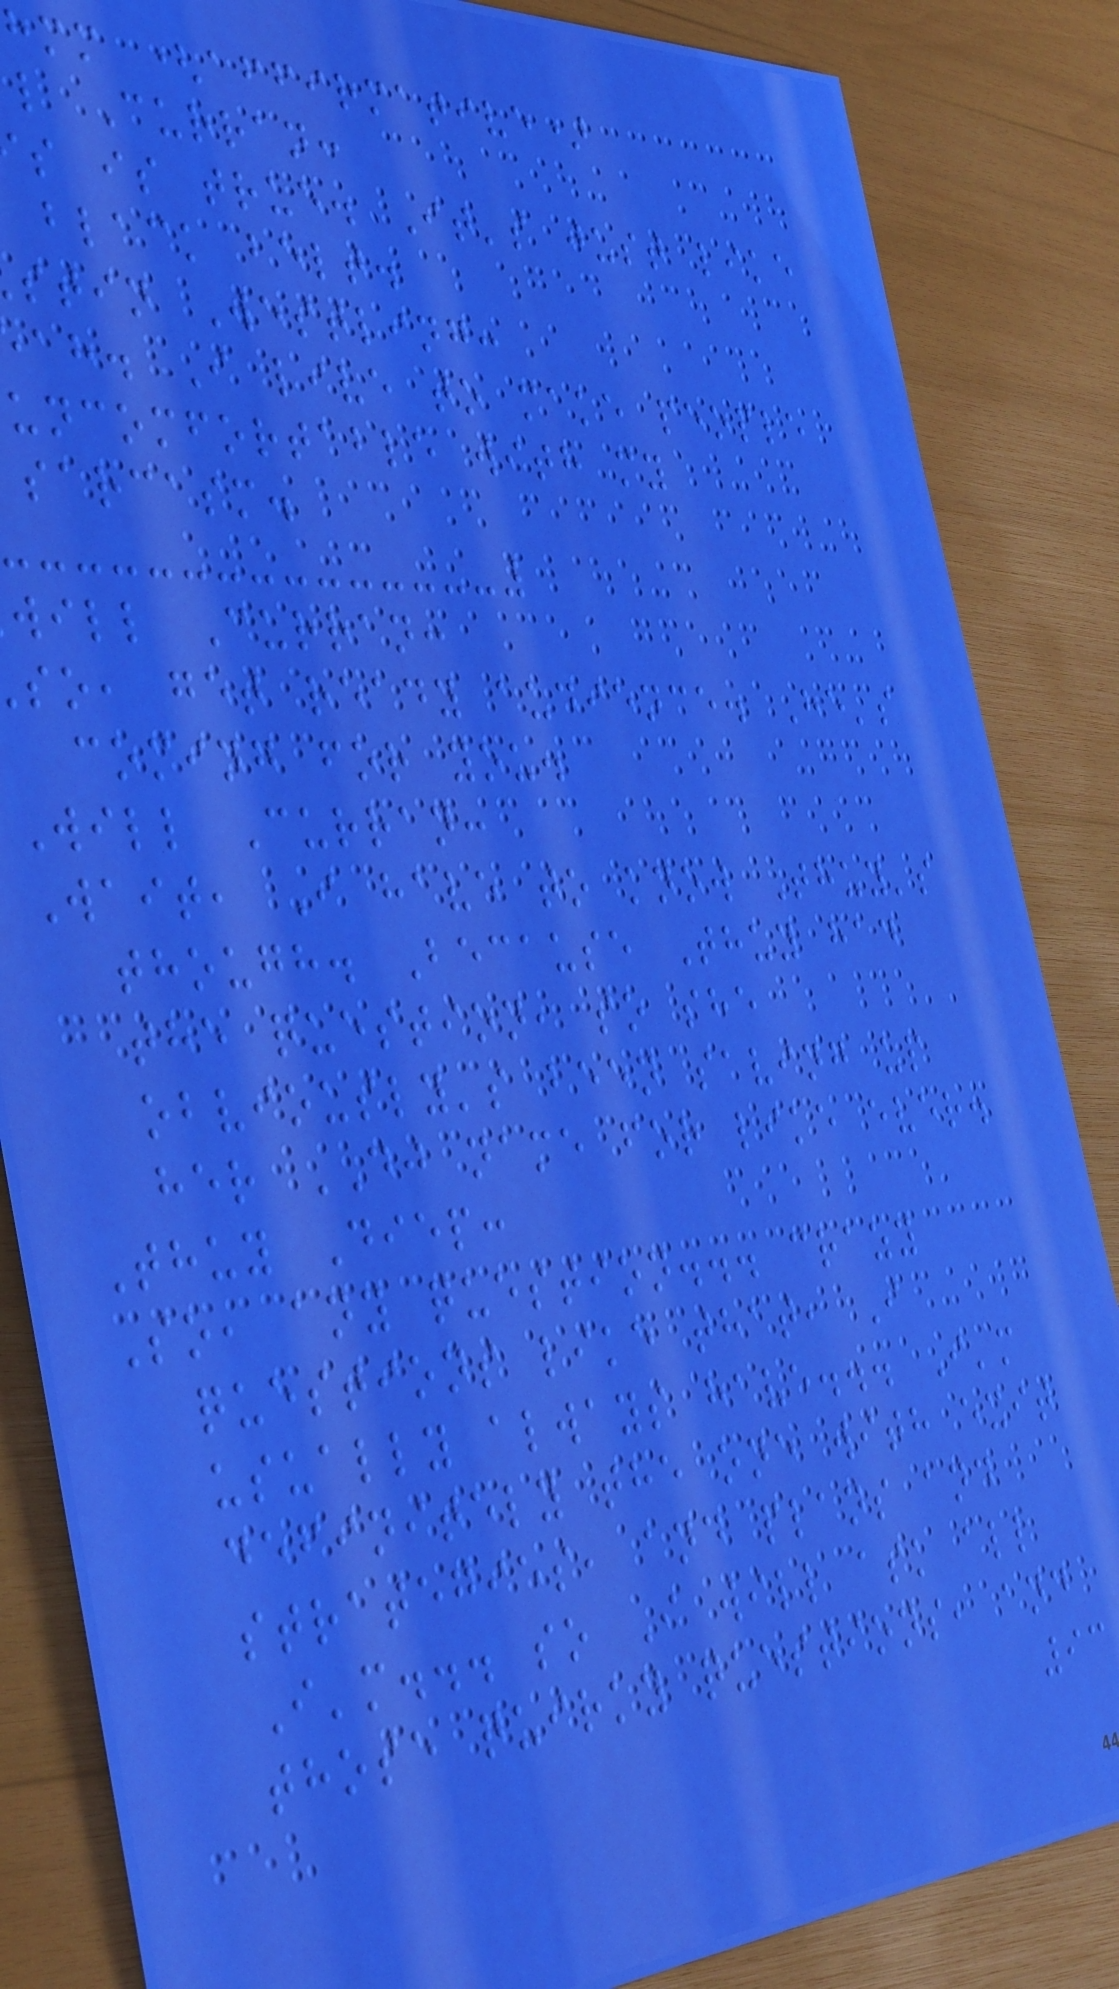hmm (affirmative)
l Curran:
s is true. It's just like
black belt.
stin Westling:
ah. I live to make people
uncomfortable with my
sarcasm.
will Curran:
so, get ready audience. He's
coming for you.
Will Curran:
Wait, I have to know Thuy's
though. Because Thuy had
the question, so she
obviously's been saving up
her DJ name for like ever.
Thuy Diep:
So, any question... crazy
questions like that, I
usually always have... I'm
definitely the one with exit
strategies, and plans and
I'm... so I will ask all
those quirky questions, and
93
